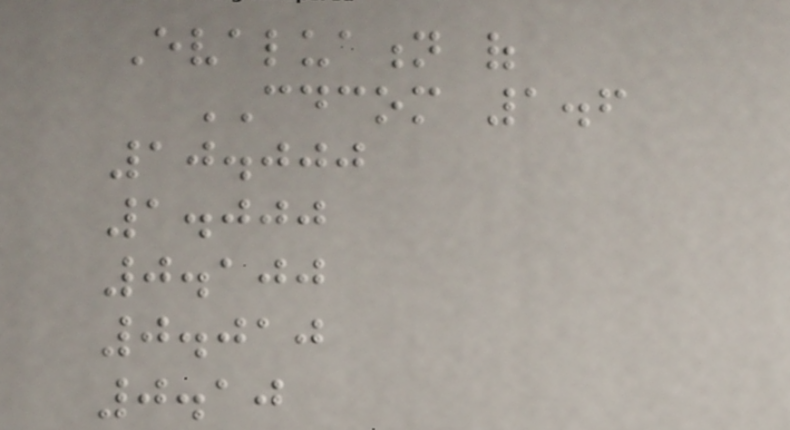Evaluation of
CDCOM 1.6
10.000
1.000
0.100
0.010
0.10
